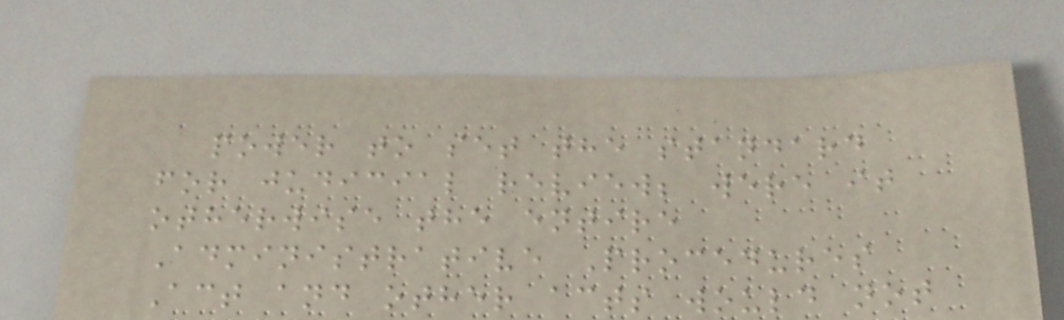power to set the standard
for judicial review; were it
otherwise the entire
Administrative Procedures
Act and other acts would not
